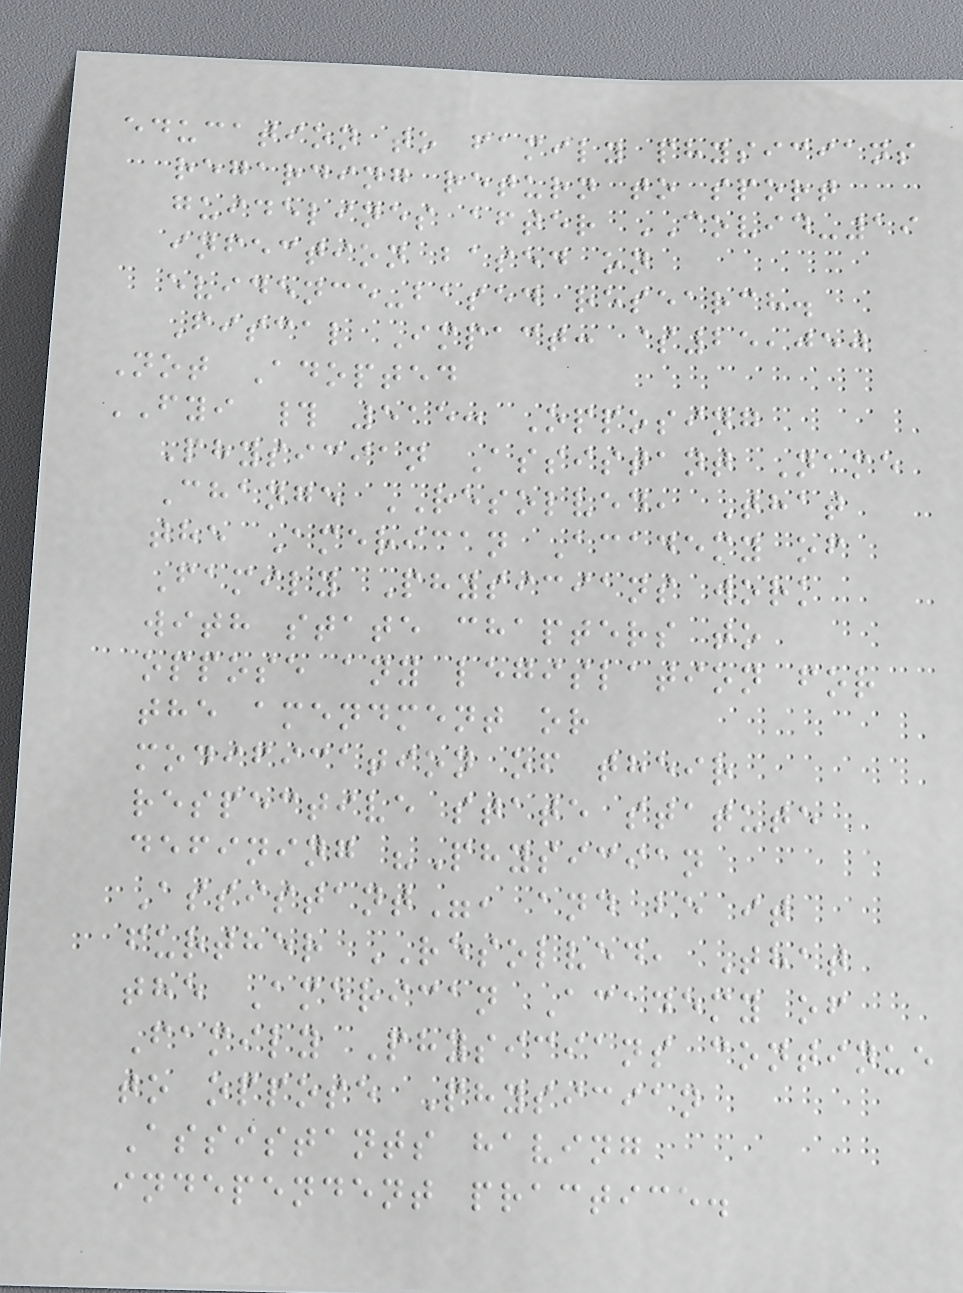education to family physicians
regarding return to sport
guidelines after COVID-19
infection based on
evidence-based research.
Fiscal Impact: $25,050
Not Adopted
FYI # 515: Opposing
Physician Assistant Name
Change RESOLVED, That
the American Academy of
Family Physicians work
with state chapters to
oppose any legislation for
the amendment or
modification of their
respective state statute
defining "Physician
Assistant", and be it
further RESOLVED, That
the American Academy of
Family Physicians continue
to oppose Physician
Assistants having
independent practice.
